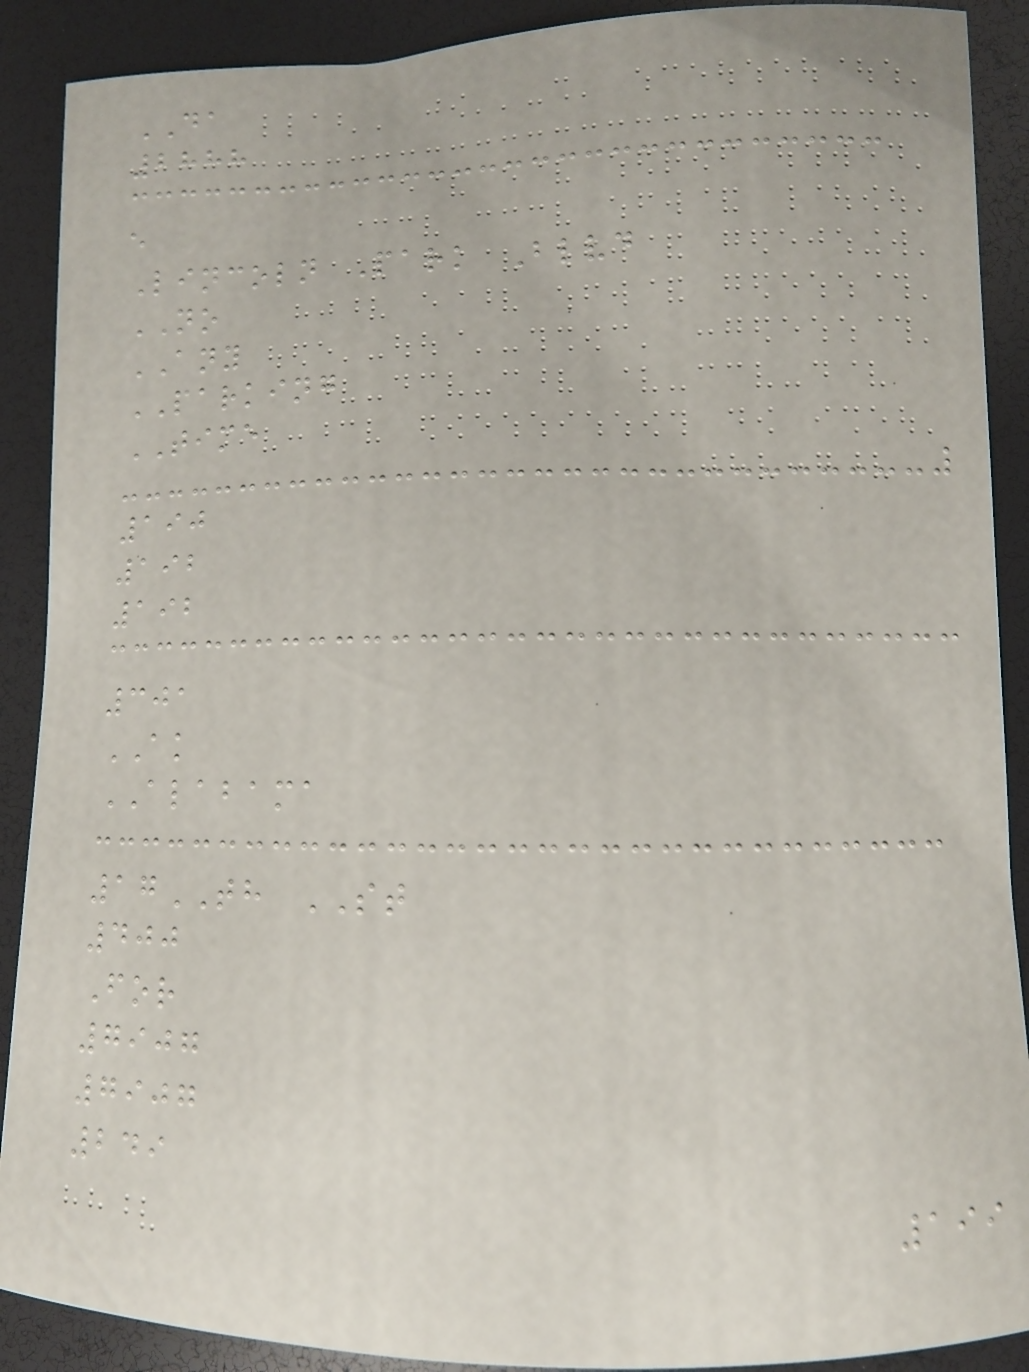DA
2888
e
Lincoln Park Blvd
NO
ANY
PARKING
TIME
190
192
192
301
AK
ALABAMA
17TH ST
400
For
7907
7907
249
199
